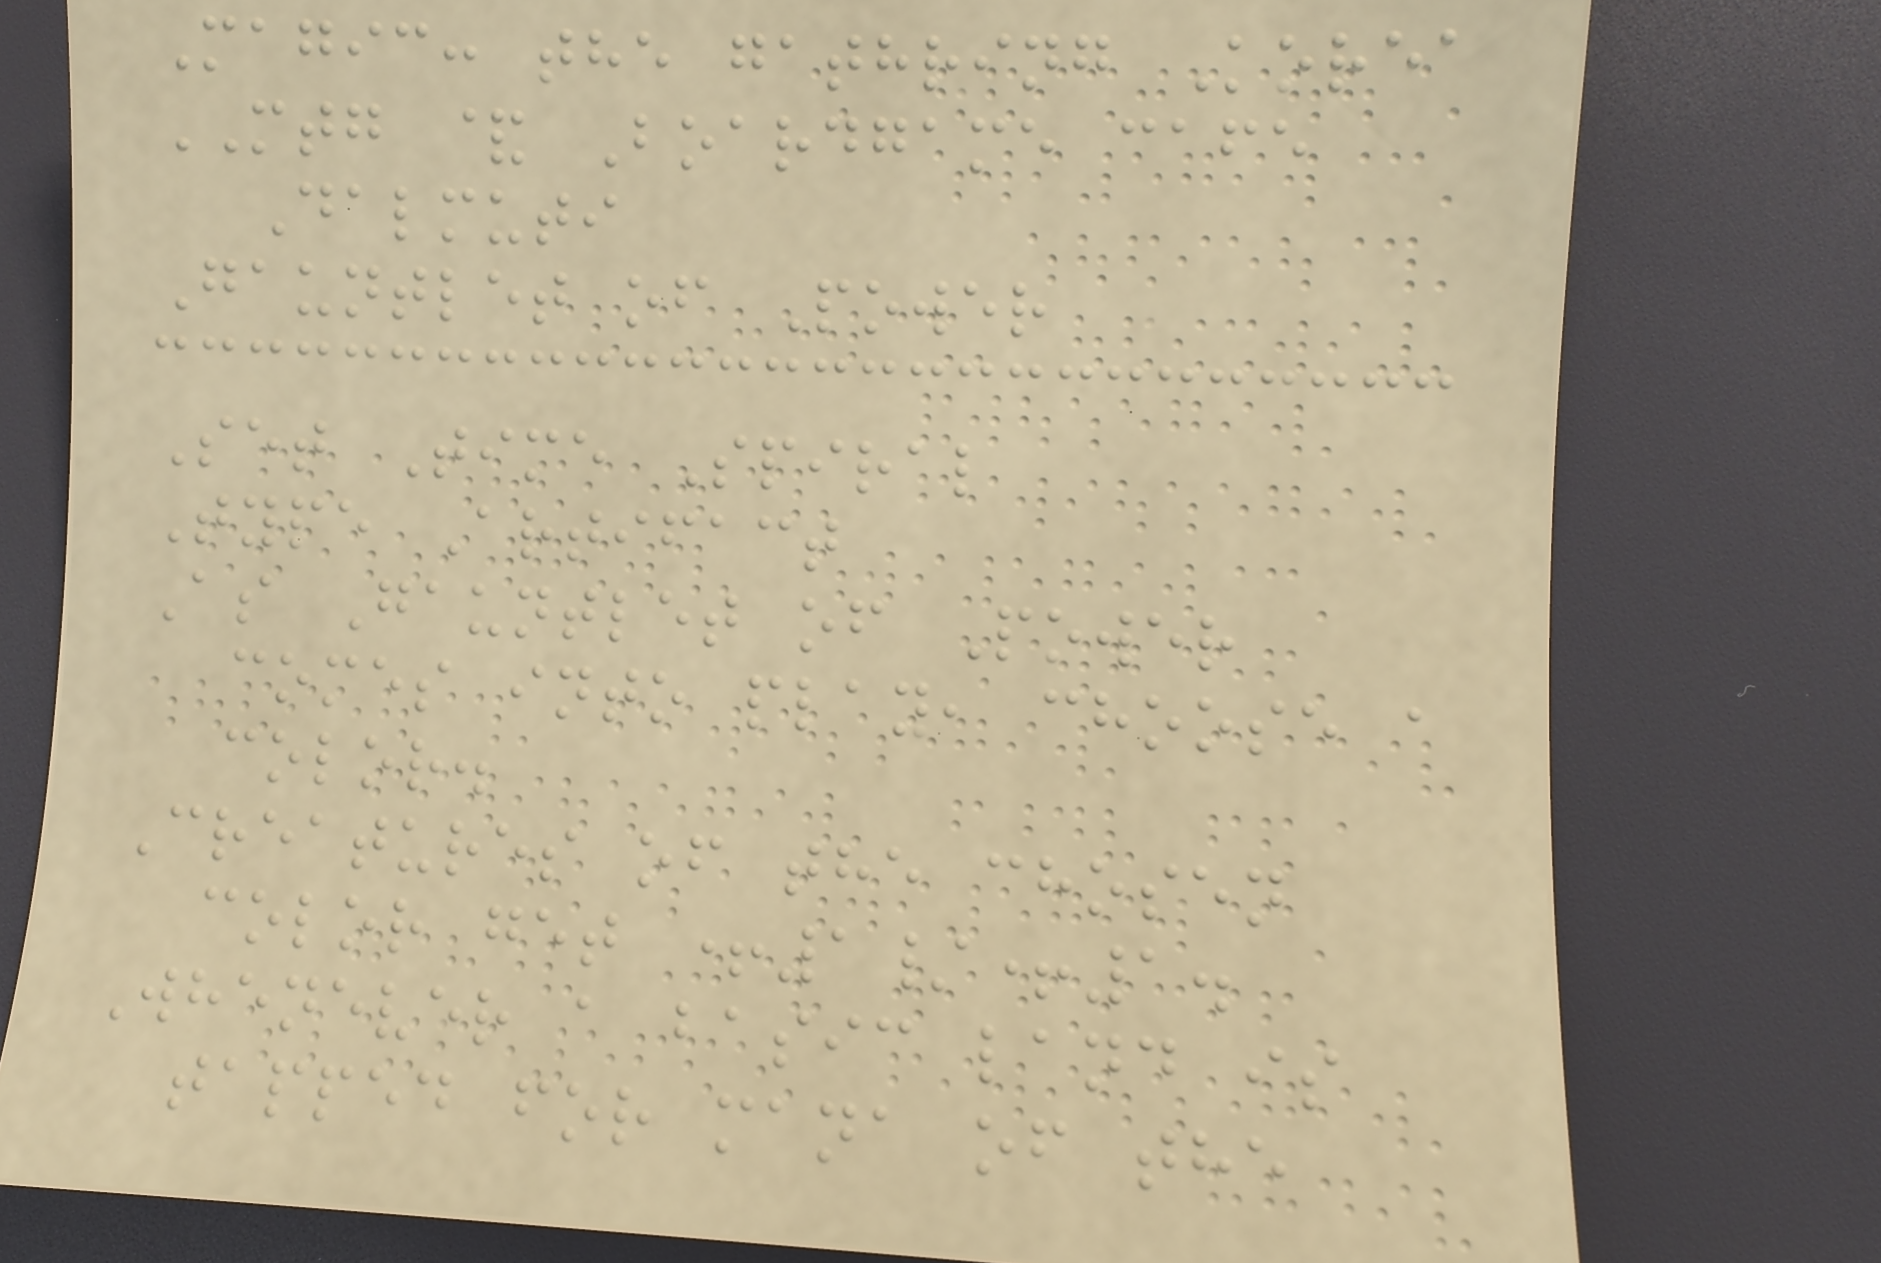Magic: the gathring Korea
MTG & Boardgame cafe
Dalmuti
Gauntlet of Power
Set Time Spiral
Type Artifact
As Gauntlet of Power
comes into play, choose a
color.
Creatures of the chosen
color get +1/+1.
Whenever a basic land is
tapped for mana of the
